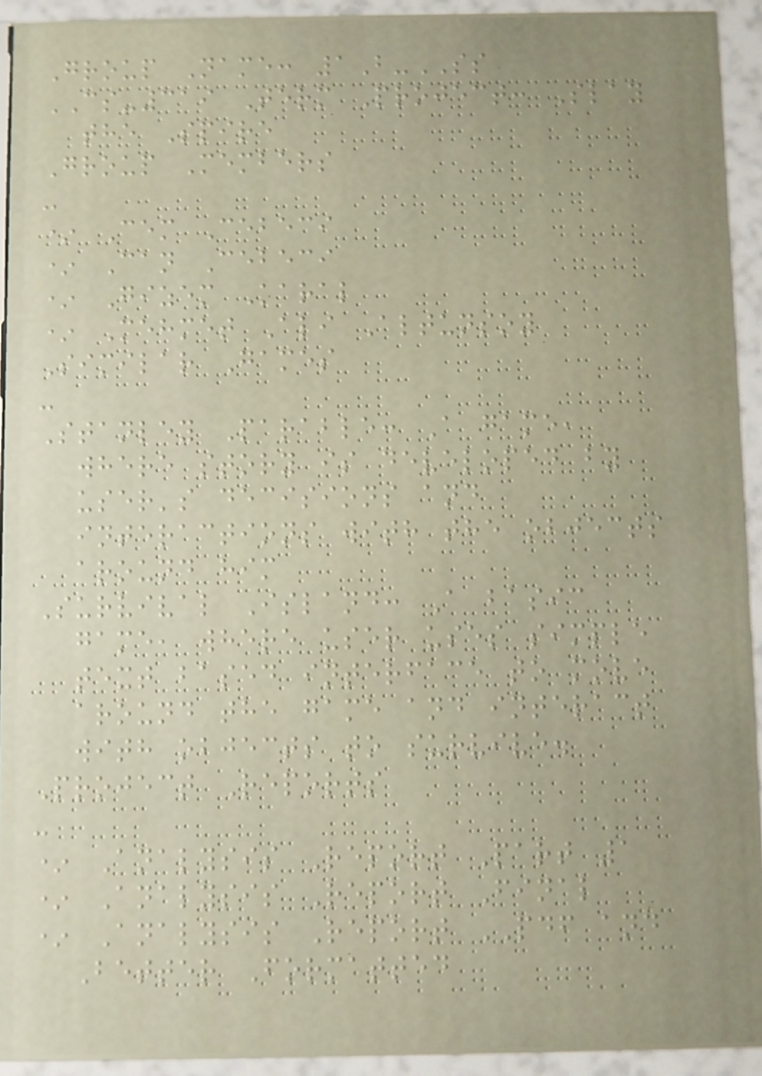Group Name: 1B-SS
CS-319 Term Project: Slay
the Spire
Group Members
-
* Cem Cebeci
* Can Cebeci
* Gizem Karal
* Mehmet Ali Altunsoy
Similar Games
-
Stanley Parable: A game,
where story is developed by
user's decisions and
interactions with the objects
around him
Survival Island: A basic
game, where user uses simple
text based interface to move
around the game and interact
with objects to survive.
Project Reports
-
* Analysis Report Part 1
* Analysis Report Final
* Analysis Report PDF and
Better Formatted
